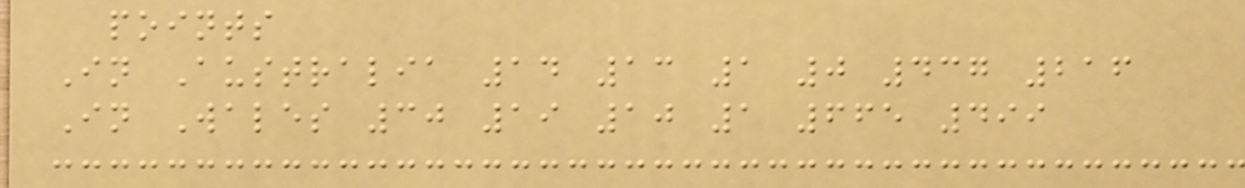points
In Australia 14 13 1 0 437 216
In Wales 30 19 10 1 665 499
